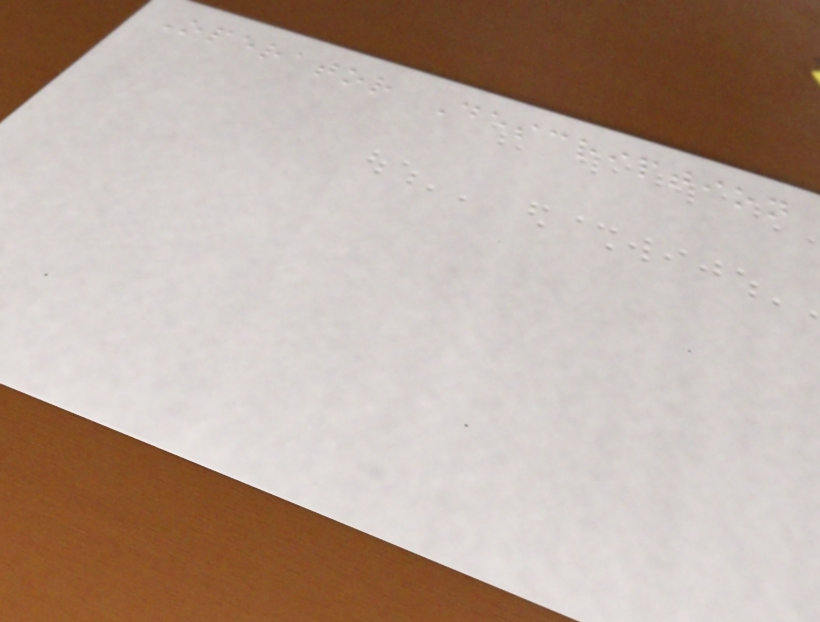Operator Description
